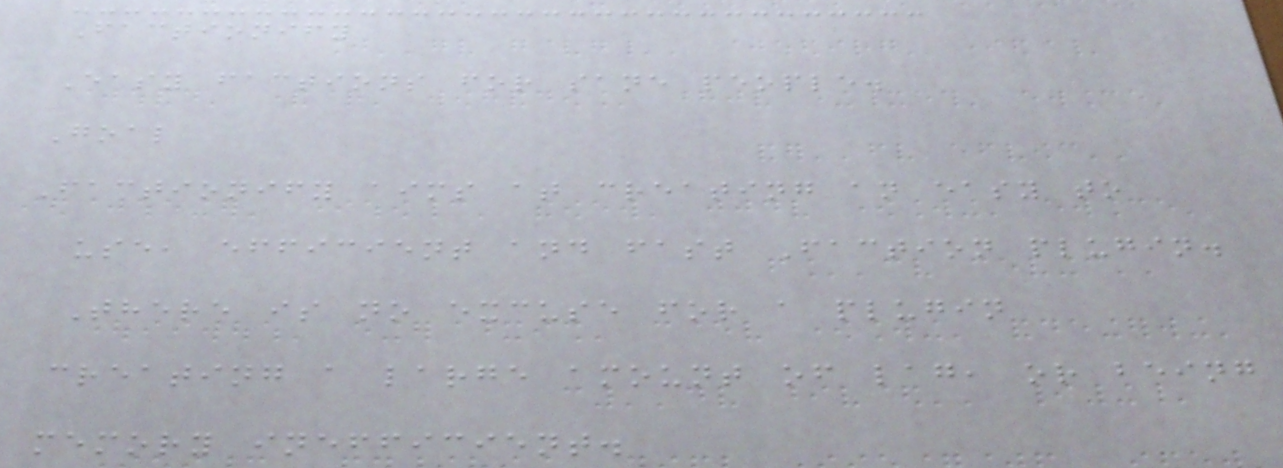Factionify
Easy factions for sane people.
Goal
Factionify aims at creating an easy to
use, efficient and fast Faction plugin.
There is no excuse for a plugin
creating a large amount of lag, or being
memory inefficient.
